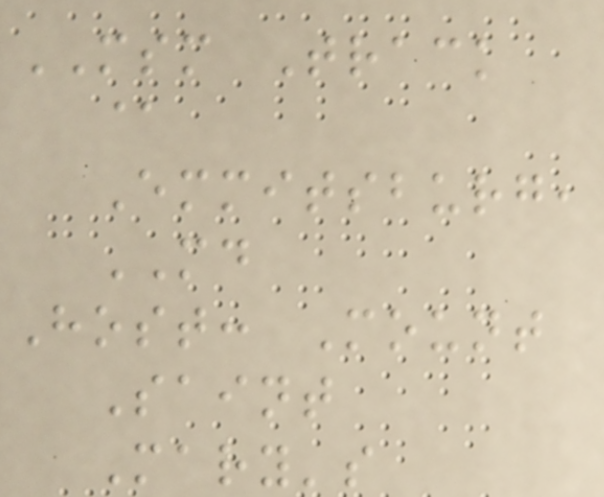MSM Track
@
Emmitsburg,
MD
Host: Mount
Saint
Mary's
